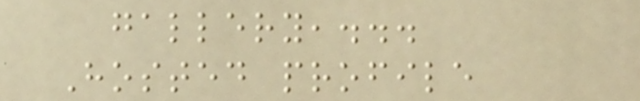gallery,...
Hosted profile
